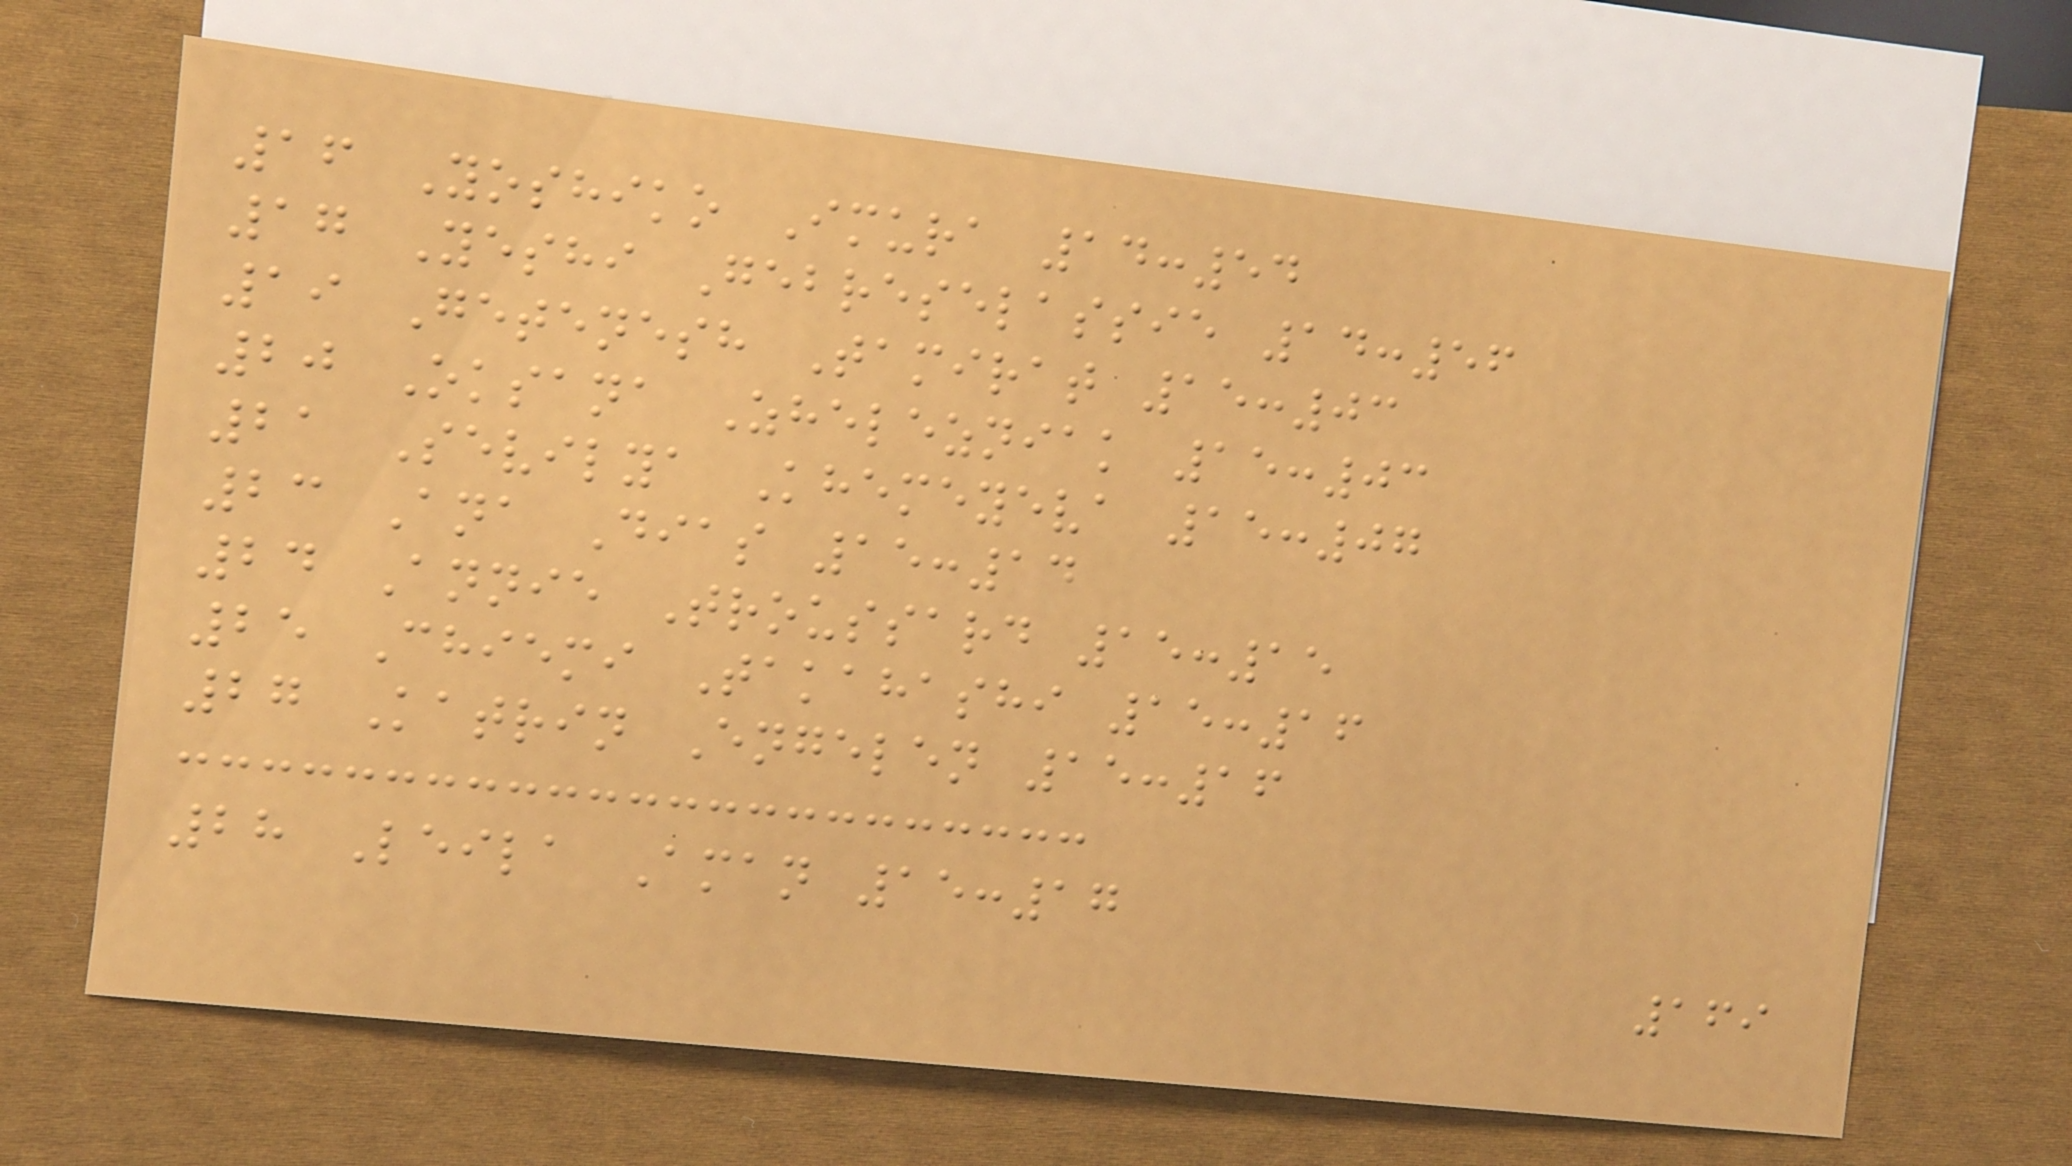16 Yoshiko Imura 14:54
17 Yeshi Gebreselassie 14:56
19 Getenesh Tamirat 15:03
20 Oksana Zhelezniak 15:03
21 Sevilya Khemeyeva 15:07
23 Ana Dias 15:14
24 Annie Troussard 15:15
25 Chiemi Takahashi 15:16
27 Katrin Engelen 15:16
28 Leila Aman 15:17
169
